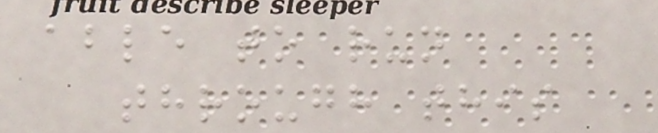able to run
through this
